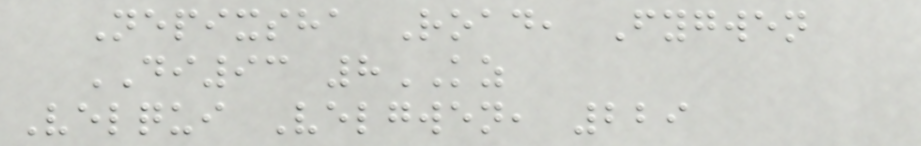Nepixsha Road, Fygwen
DI93 8KZ
Velqui Velgwen, 229
